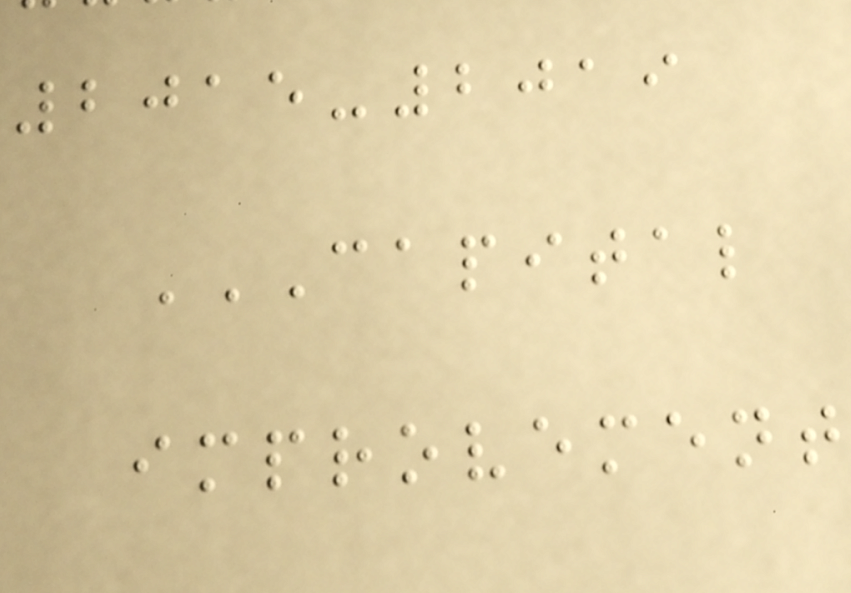2015-2019
CAPITAL
IMPROVEMENT
